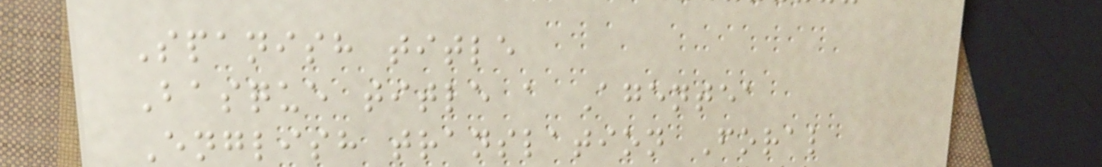Spanish title
Basque title a Agentea
English translation Foral
